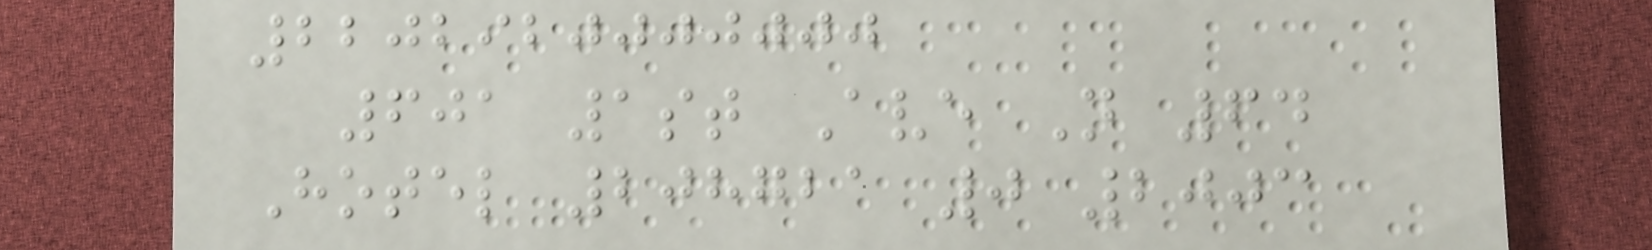2202920000000
601 1st Ave N 64
Hotel 208721 0 2003
